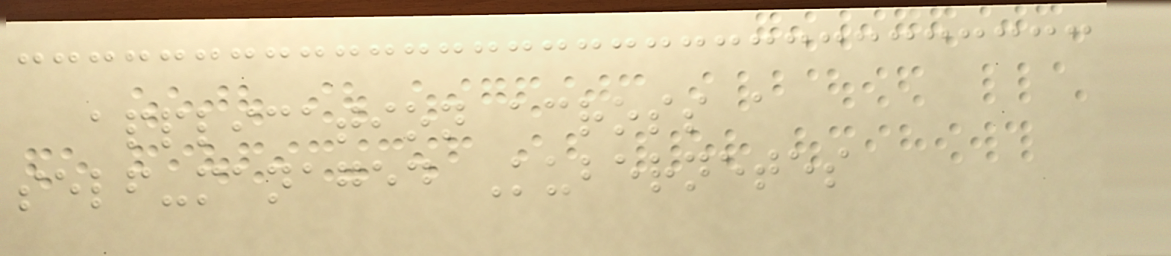application across a
self-managed Kubernetes
